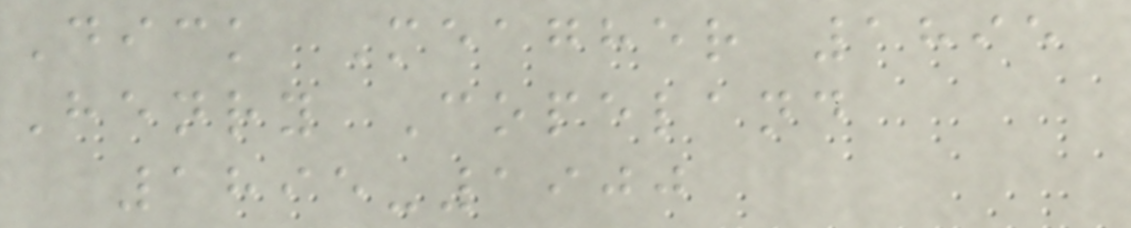Dick Meagher 1895
Henry Copeland
1895-1900
